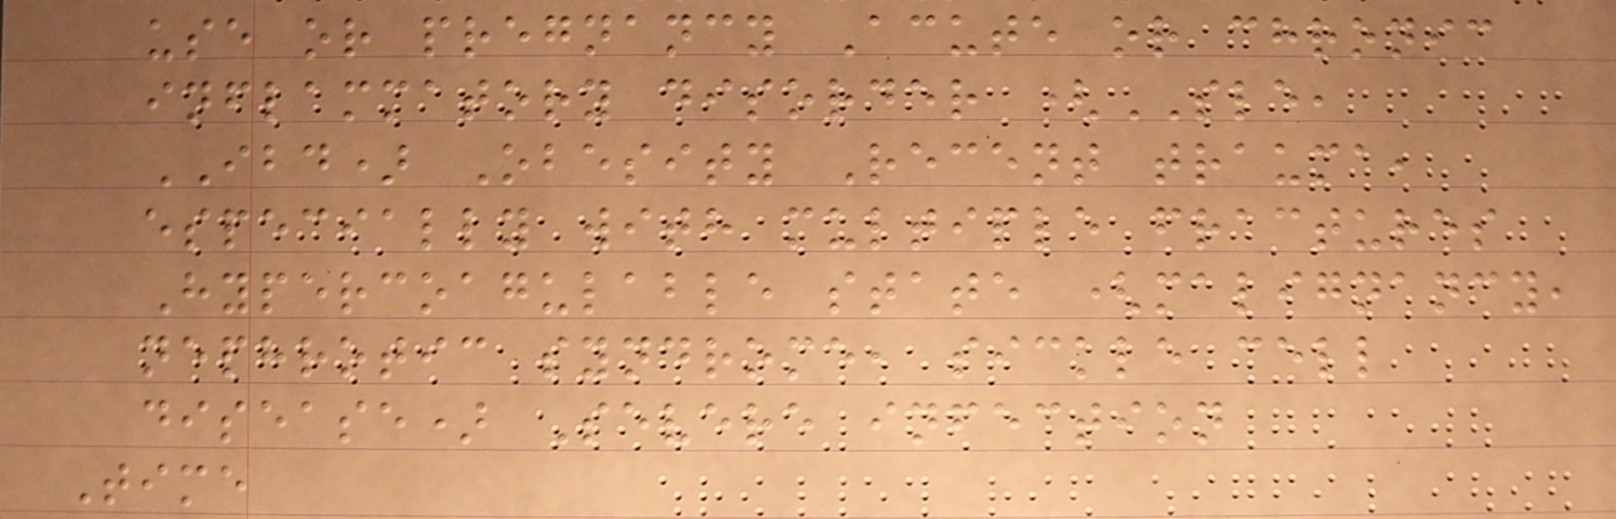use or pregnancy Acute or chronic
inflammatory disorder (SLE,
IBD) Obesity Recent trauma,
especially with multiple fractures
Hypercoagulable state (malignancy,
nephrotic syndrome, sickle cell
disease) Severe infection
Time
